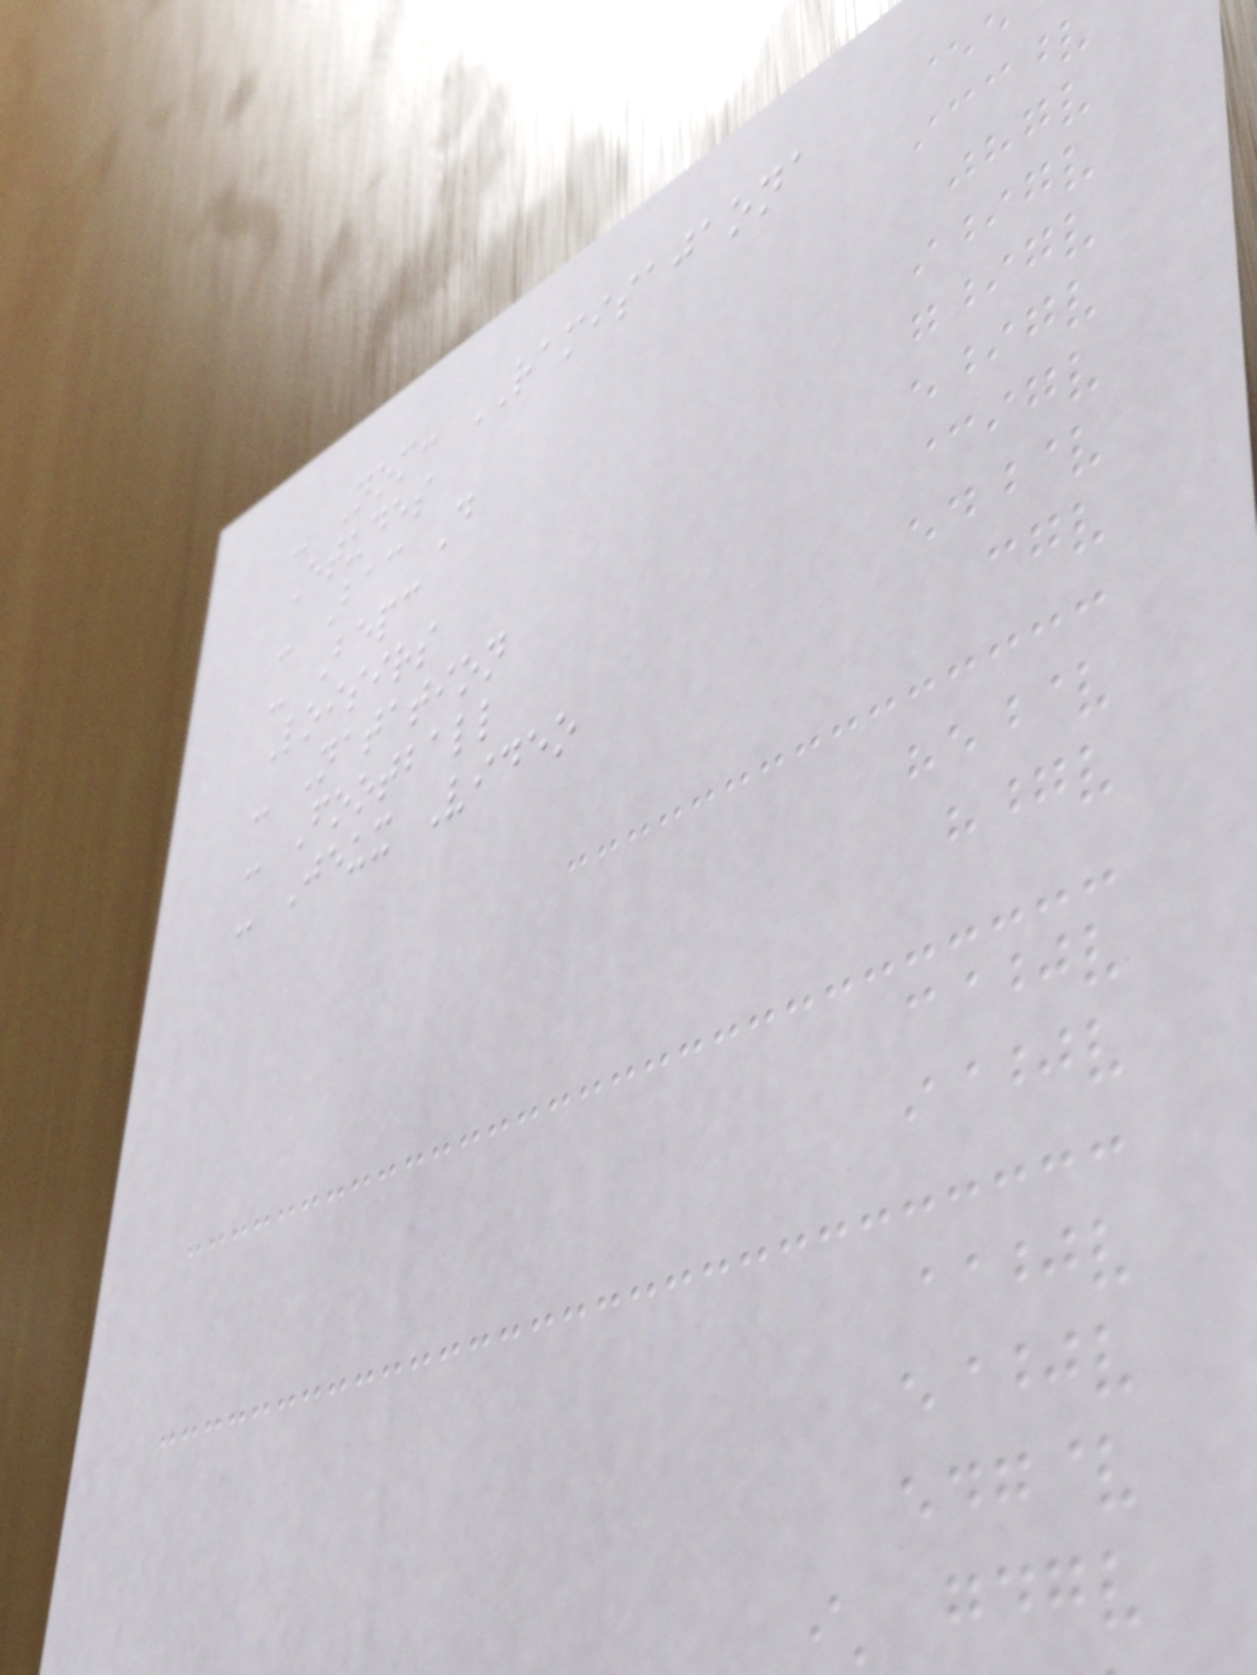- Nom: RAMISAJAONA
Etudes
- Bac D
- Bepc
Loisirs
- Natation
- Football
- Jeux Video
